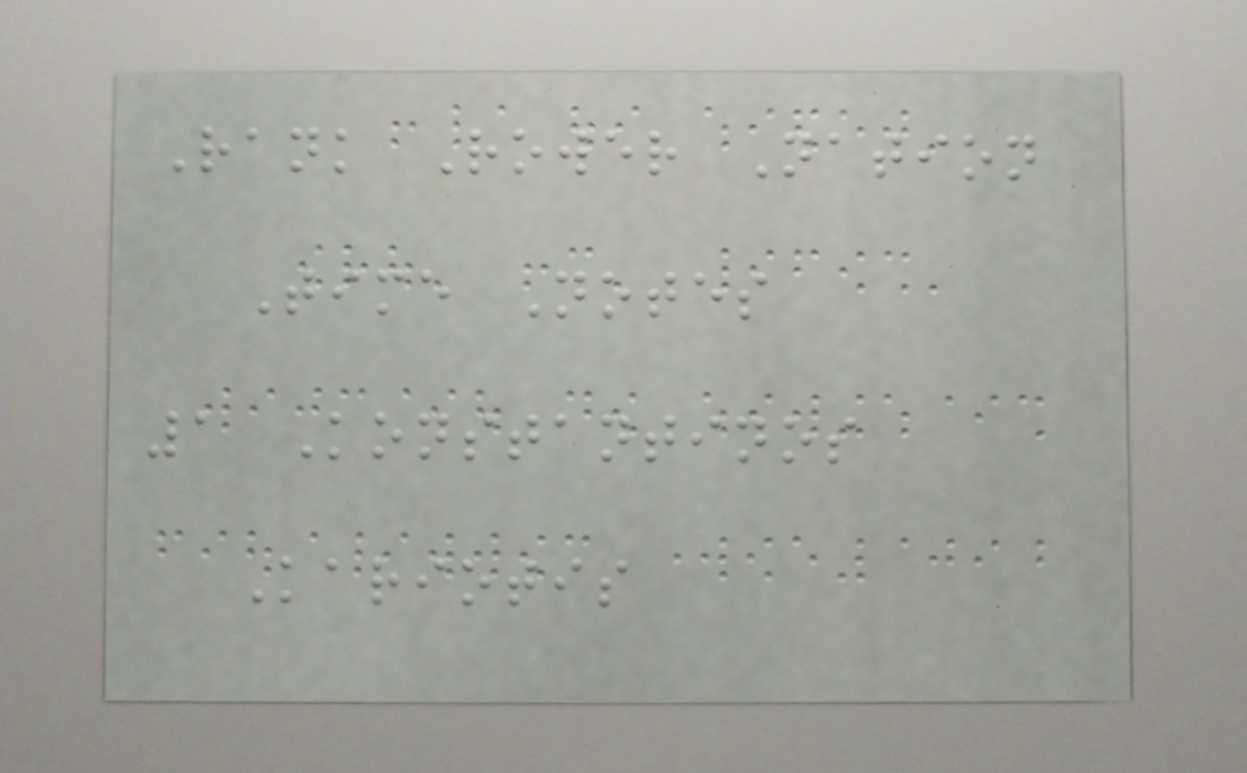Rank Rower Nation
Time Notes
1 Konstantinos
Kariotis
